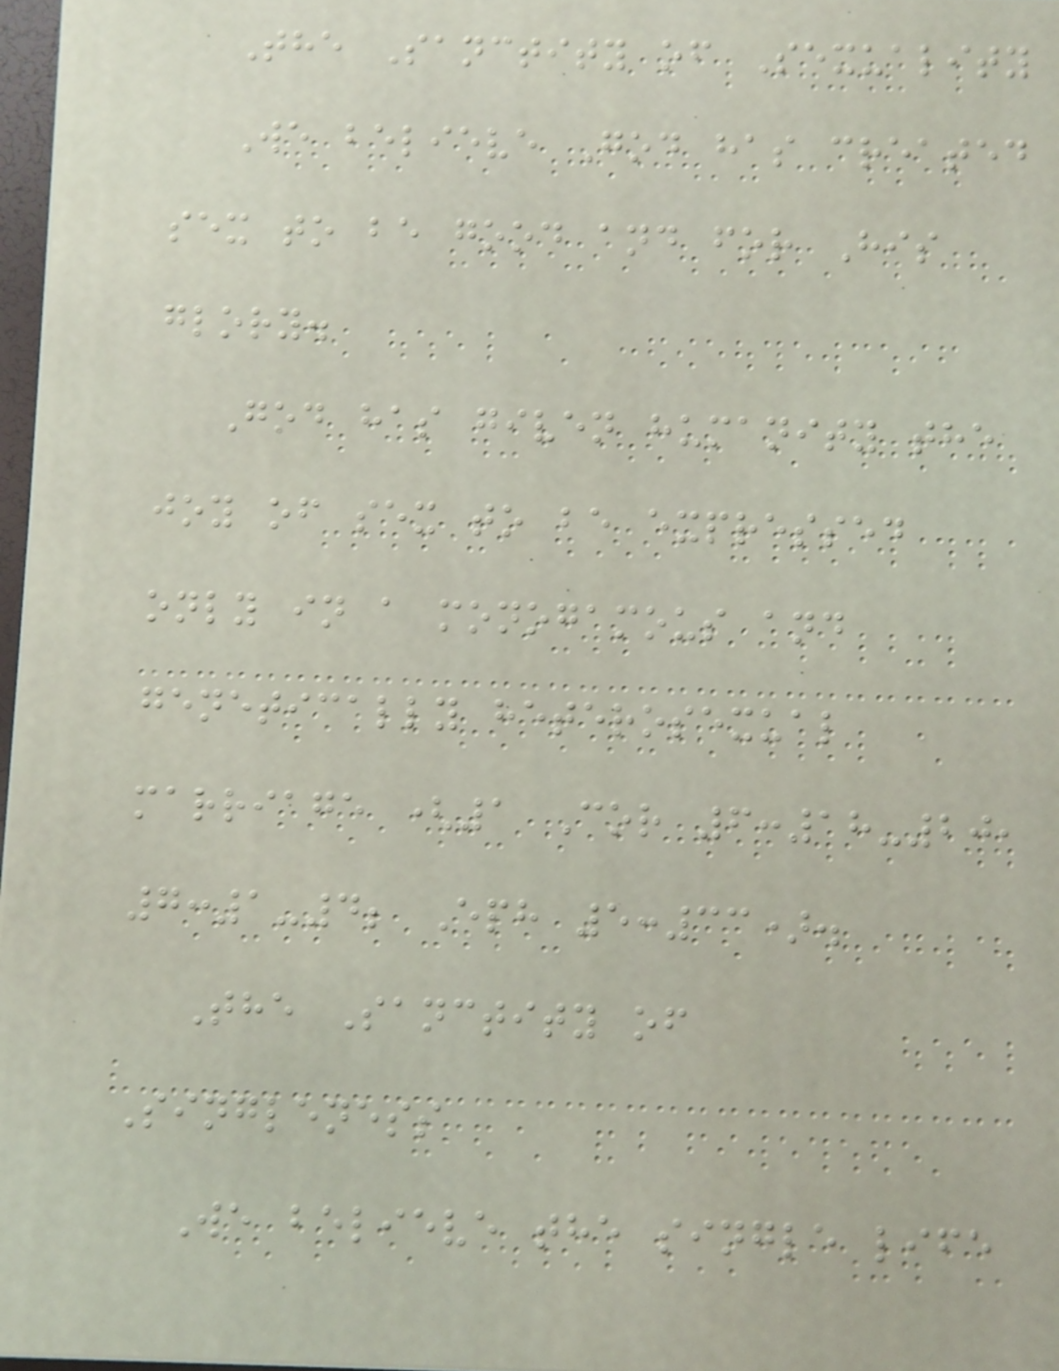The Sanctity of Sexuality
We believe God has created
sex to be good and for His
glory.
God has given humanity the
joy of sex to be expressed
only in a monogamous and
genetically heterosexual
marriage (1 Cor 6:18-20,
7:1-4; Eph 5:33).
The Sanctity of
Singleness
We believe the single life
